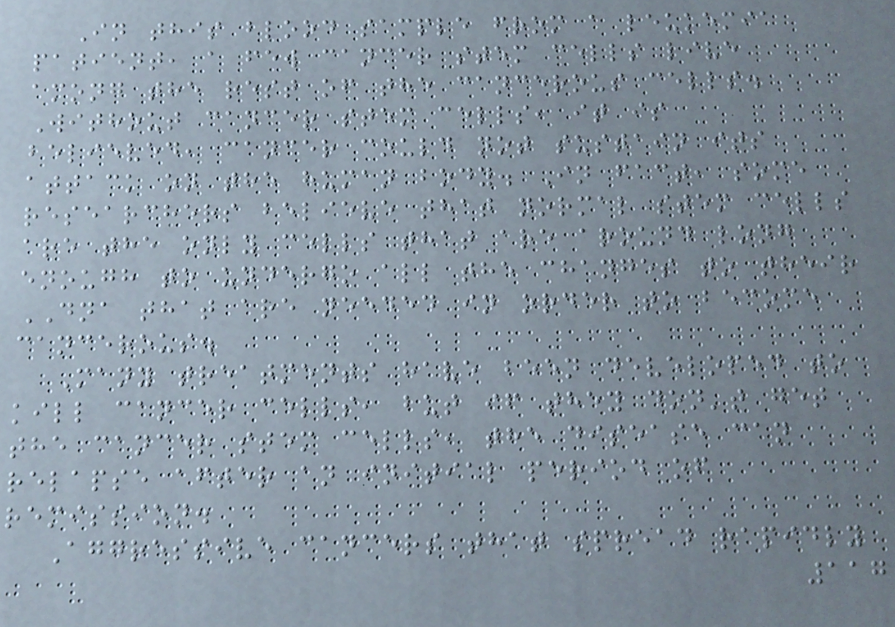In this blood sample from a leukemia
patient, a few cancer stem cells live
among the rest of the cancerous cells.
Without cancer stem cells, it is
believed, cancer could not sustain its
attack on the human body. In fact, some
researchers believe that normal stem cells
are the only cells that are around long
enough to undergo all the changes to their
DNA that are needed in order to become
cancerous.
Many treatments have been developed to
kill cancer cells, but if they don't get
the cancer stem cells, the disease can
relapse after an initial period of
remission.
Aggressive cancers that spread rapidly
117
